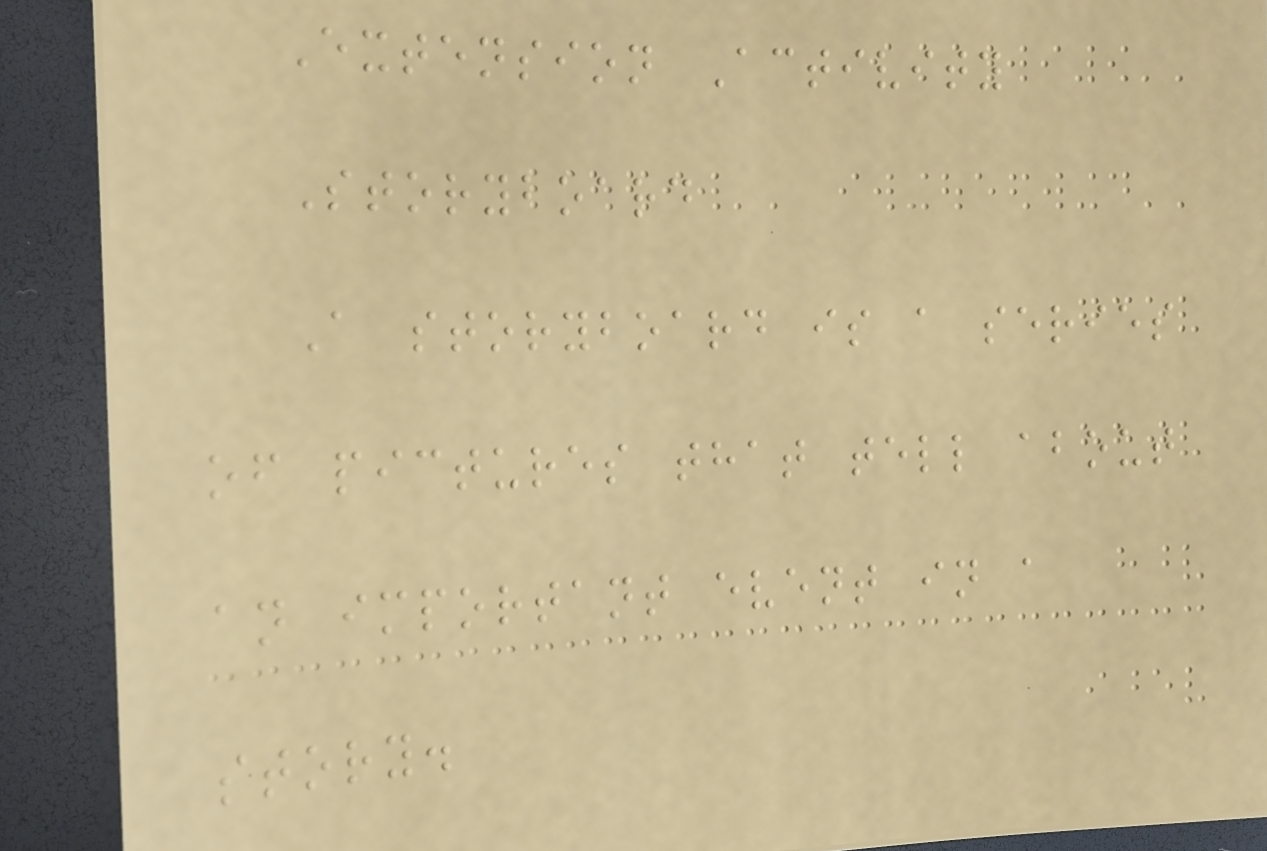Extension Activity
Storyboard
A storyboard is a series
of pictures that tell about
an important event in a
story.
